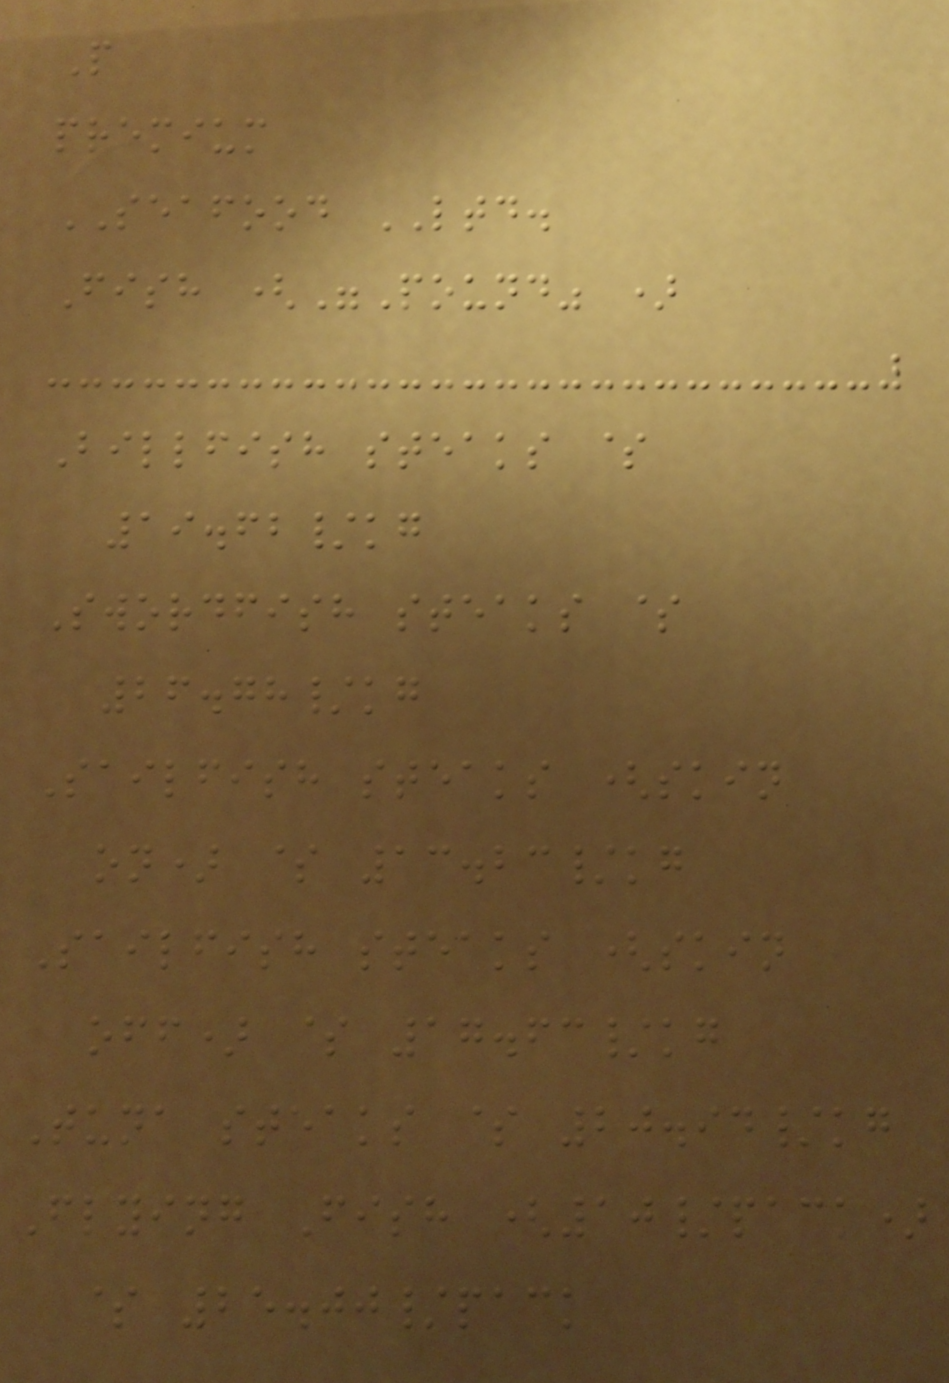P
premium
SEAFOOD LTD.
Fish ("Pound" )
Billfish steaks $
19.62/kg
Swordfish steaks $
26.78/kg
Sailfish steaks (skin
on) $ 13.23/kg
Sailfish steaks (skin
off) $ 17.63/kg
Tuna steaks $ 20.94/kg
Flying Fish (10/pack)
$ 25.00/pack
